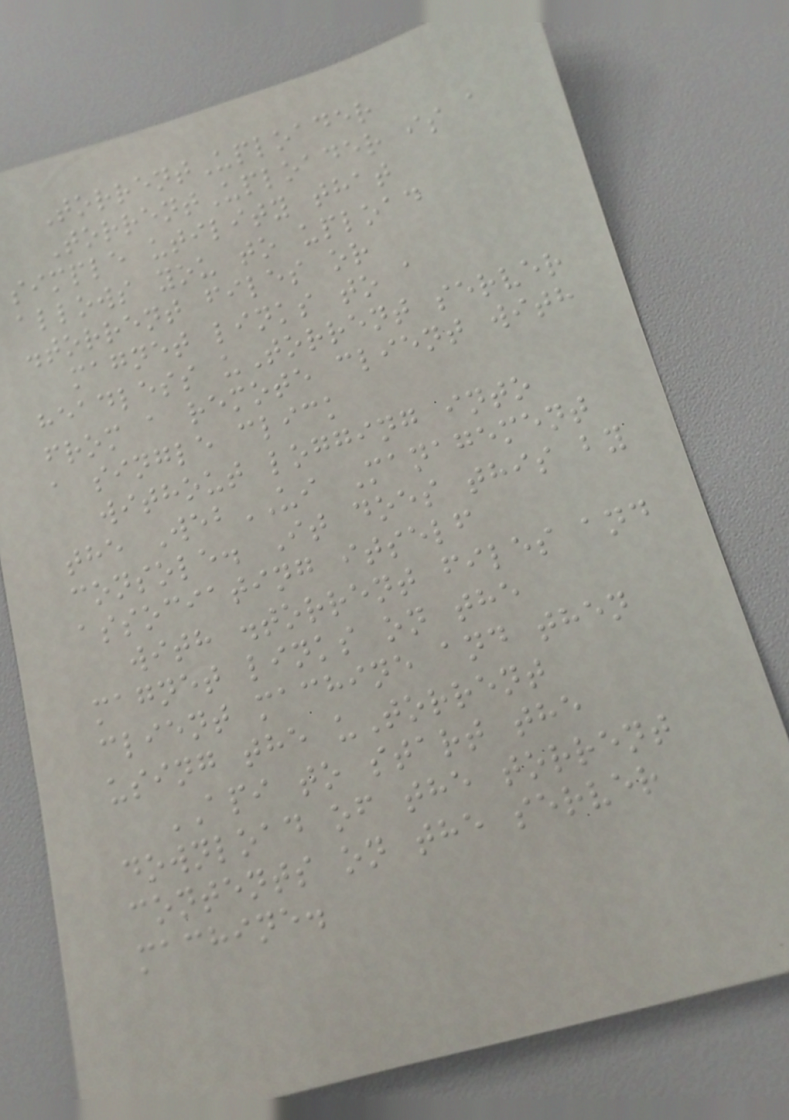TorrentUploader
TorrentUploader is a
simple utility that
allows you to upload
.torrent files or
magnet links to a
headless uTorrent server
from a remote client with
a single click
without logging into
the WebUI Management
console. It does this by
associating itself
with .torrent files and
magnet links on the
client machine and then
using the uTorrent
API to start the
download of the torrent
contents on the server
machine.
